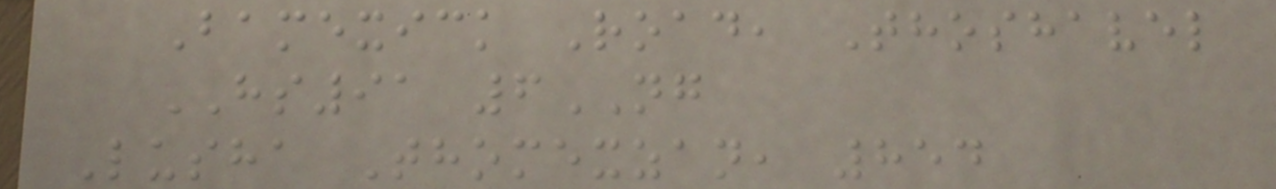Bamexick Road, Thoshavel
HS91 6NG
Lusha Thomexzan, 854
